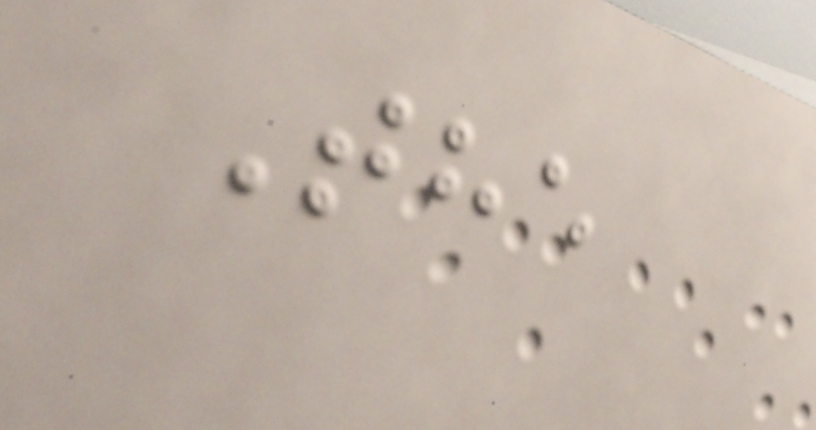The
